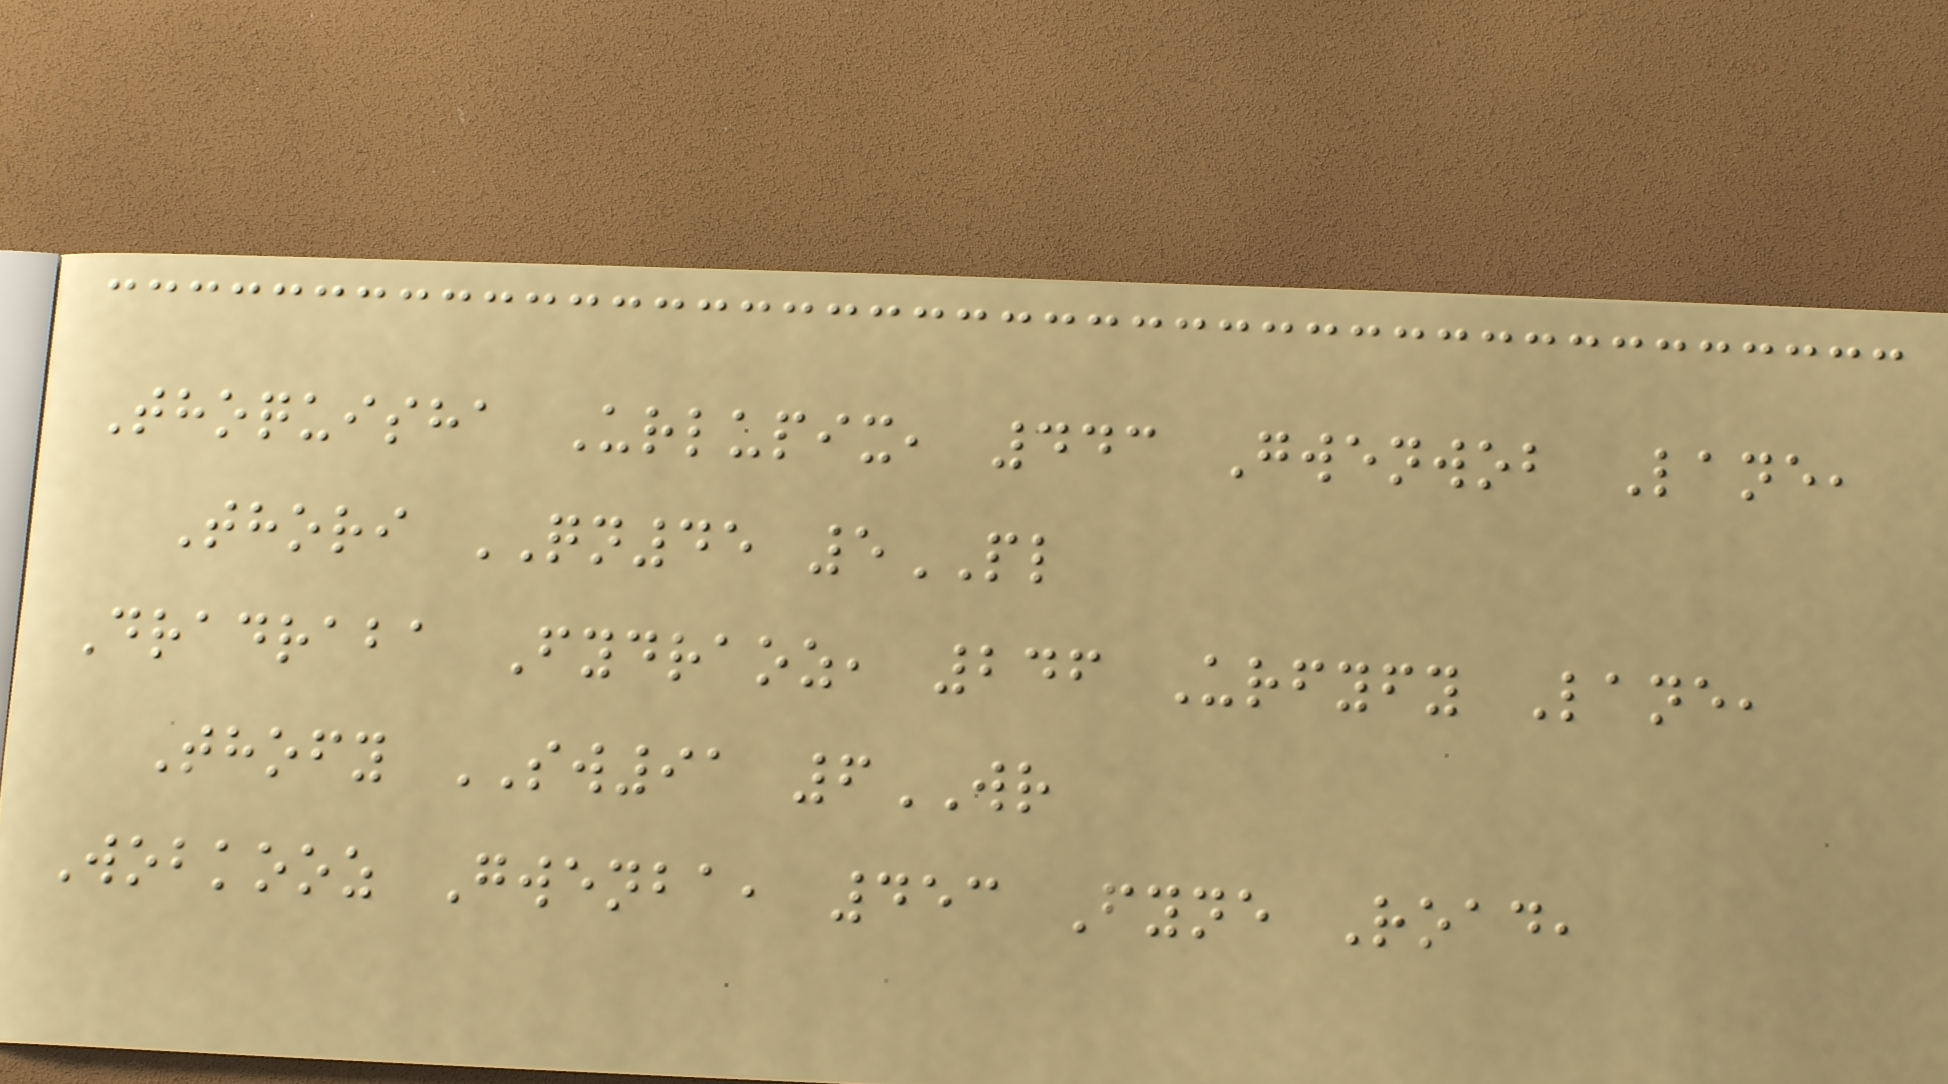Thoquisha Urlupix, 443 Gwenwob Lane,
Thori QN45 5PL
Dradraba Fydraoz, 246 Urfyfy Lane,
Thofy SW91 6WR
Wobkooz Gwenba, 453 Fyne Road,
